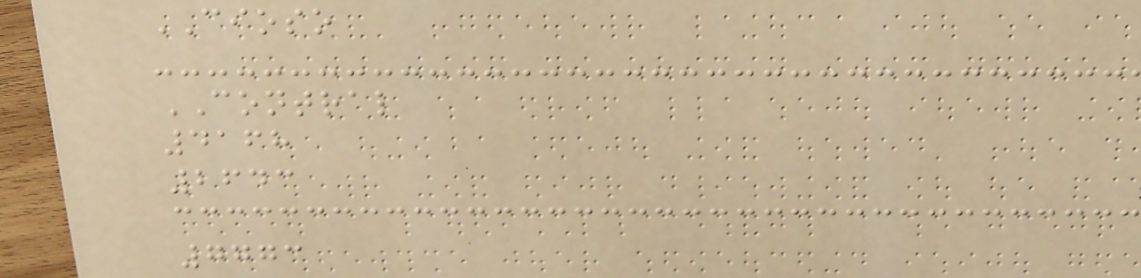CIOSO
CONTRAL
4168
2643
7773
